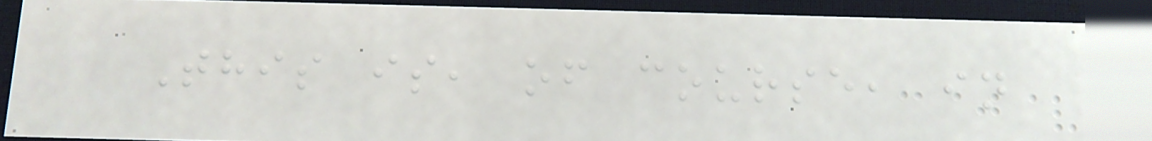This is, of course, in
